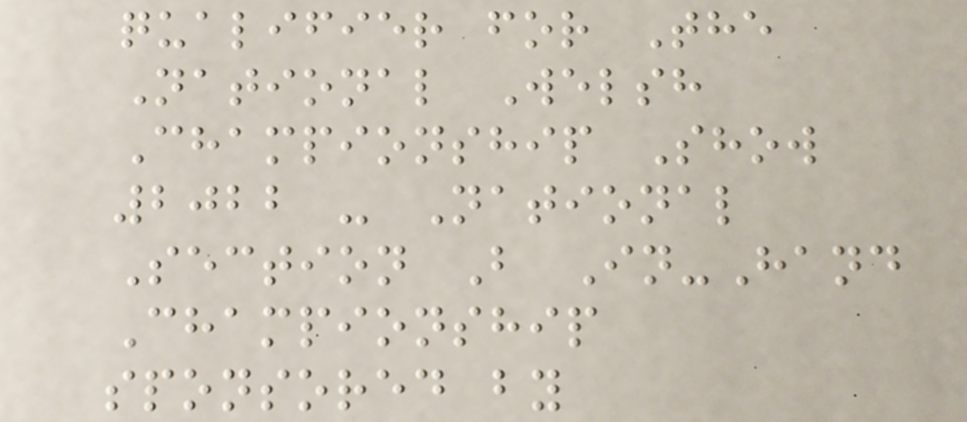qualifier for The
National Welsh
Championship Show
2022 - National
Section B In-Hand
Championship
sponsored by
